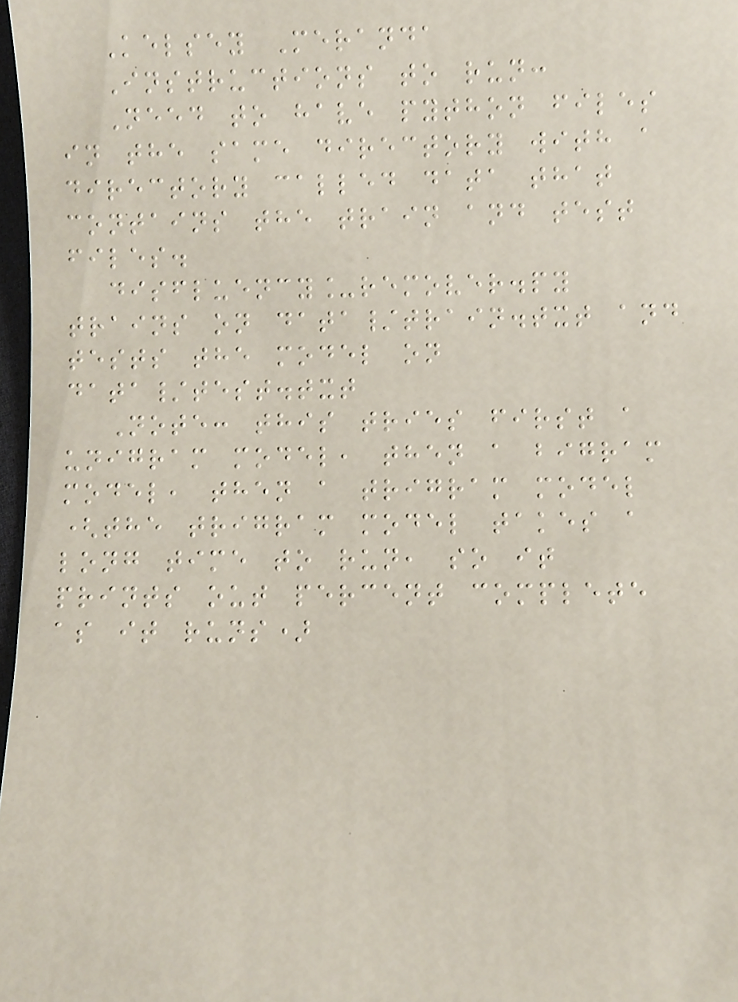Kelsey Meranda
Instructions to run:
Need to have python files
in the same directory with a
directory called data that
contains the train and test
files.
disfluency_remover.py
trains on data/train.txt and
tests the model on
data/test.txt
Note: this tries first a
unigram model, then a bigram
model, then a trigram model
(the trigram model takes a
long time to run, so it
prints out percent complete
as it runs)
